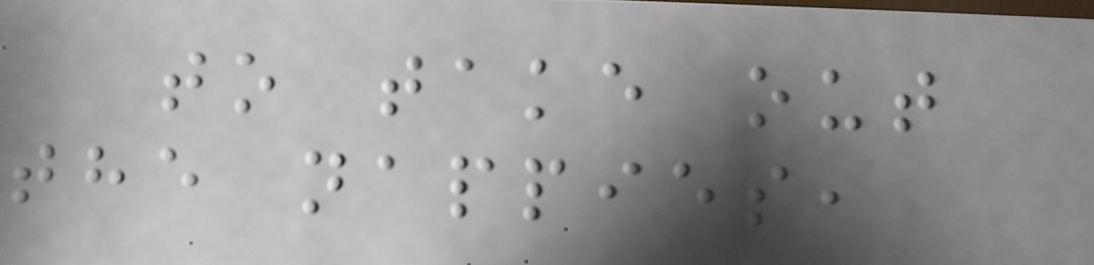to take out
the nappies,
